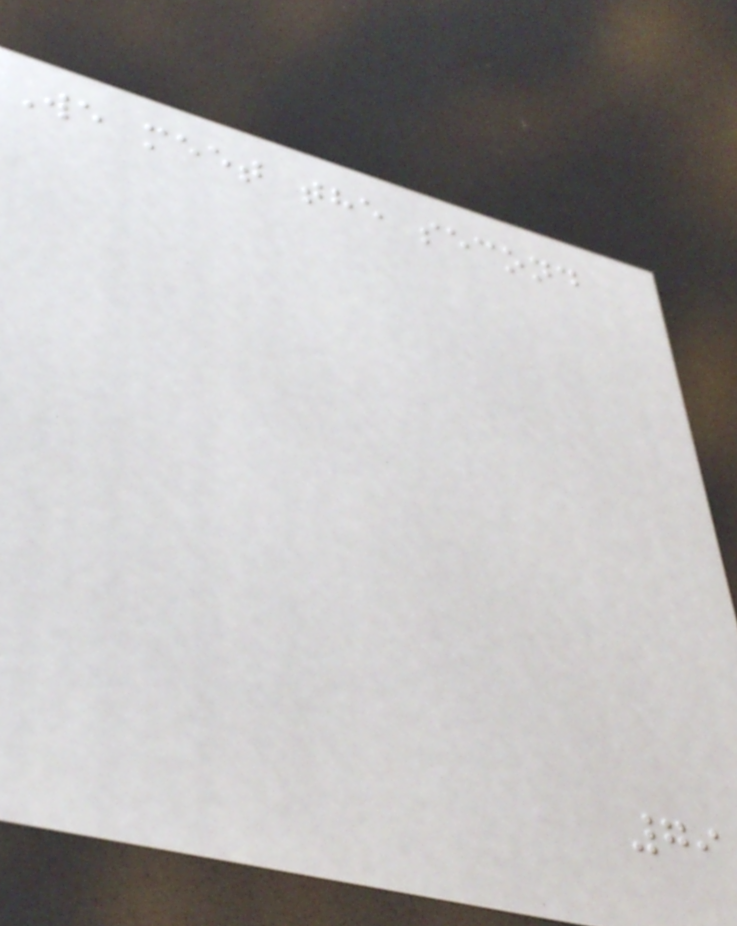We meet the second
79
